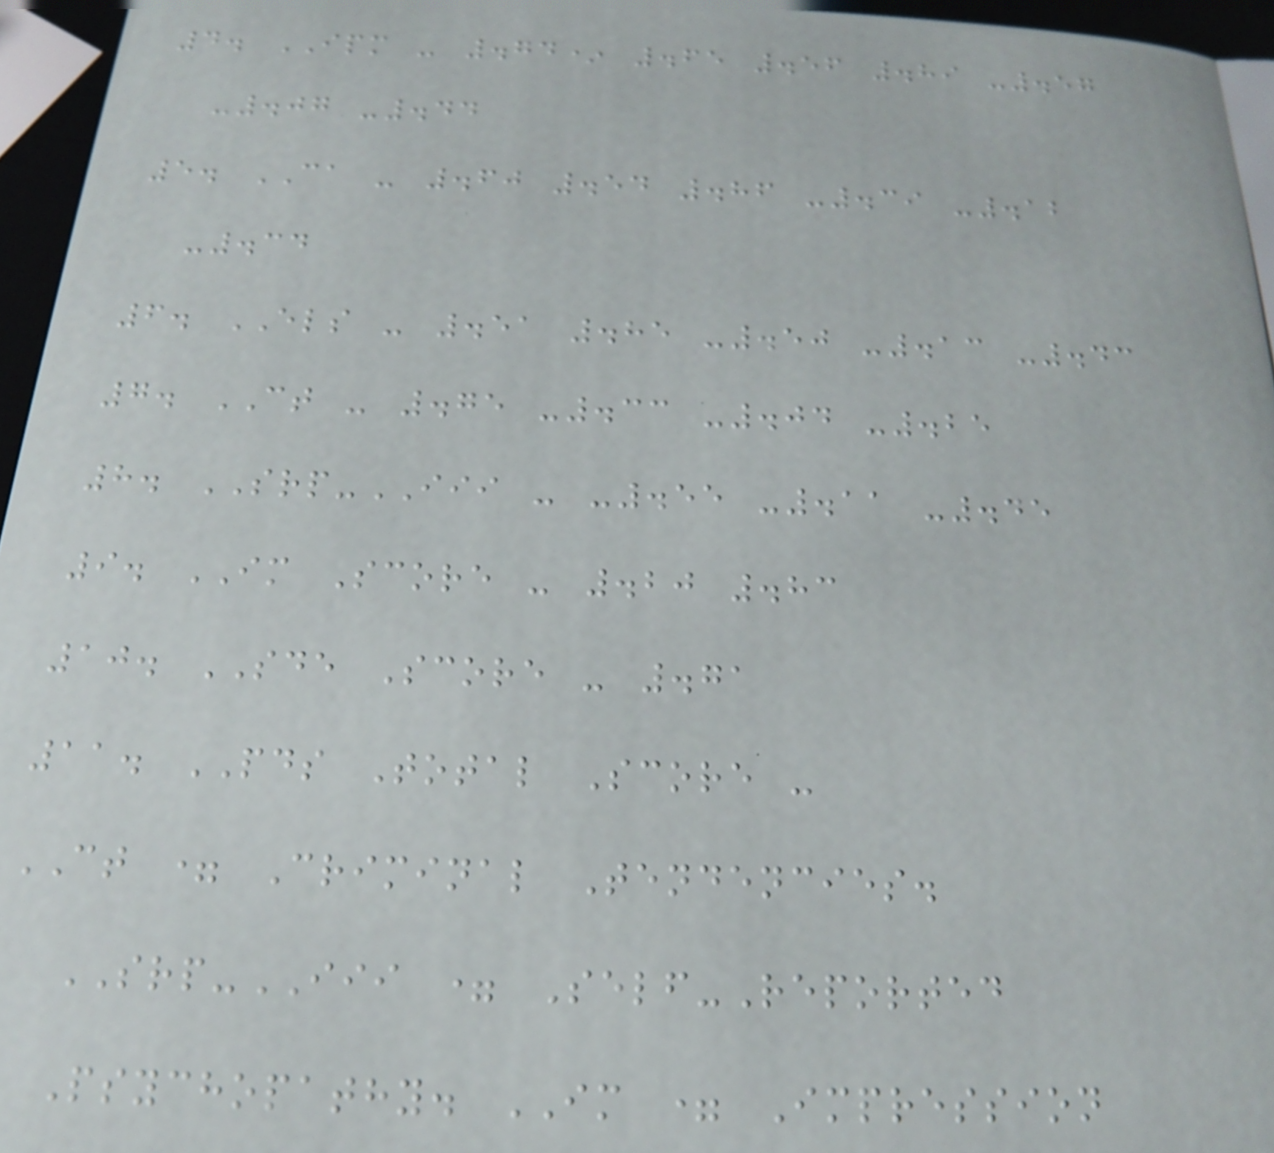4. IPM - .74* .65 .56 .89 -.57
-.07 -.44
5. CA - .60 .54 .86 -.39 -.12
-.34
6. ELS - .51 .85 -.50 -.13 -.43
7. CT - .75 -.33 -.04 -.25
8. SRP-III - -.55 -.11 -.45
9. IM Score - .20 .83
10. SDE Score - .71
11. PDS Total Score -
CT = Criminal Tendencies.
SRP-III = Self-Reported
Psychopathy. IM = Impression
